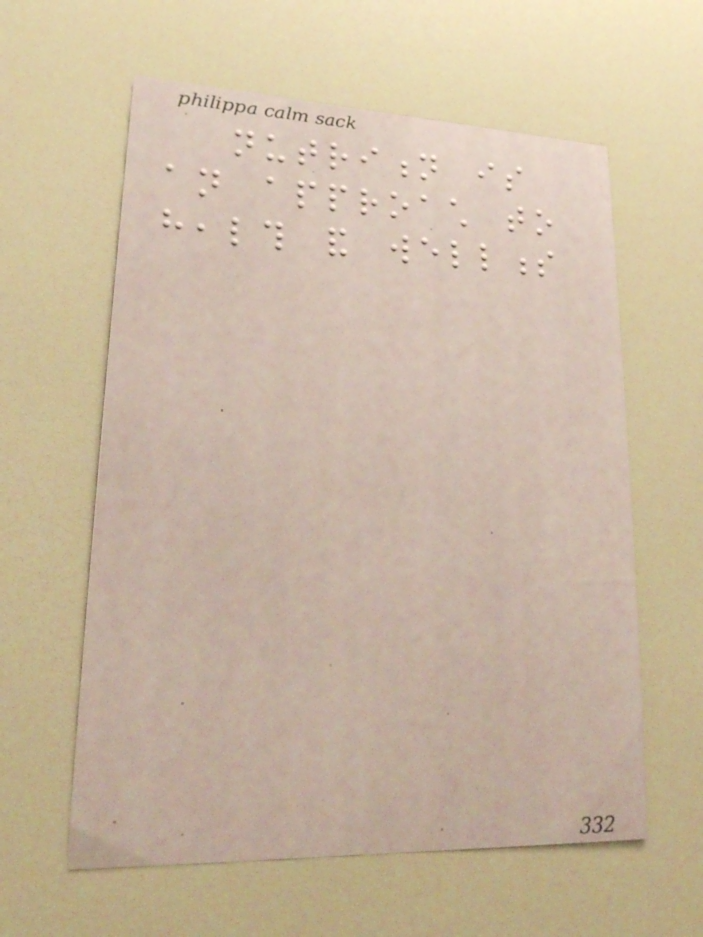nutrition is
an approach to
health and wellness
